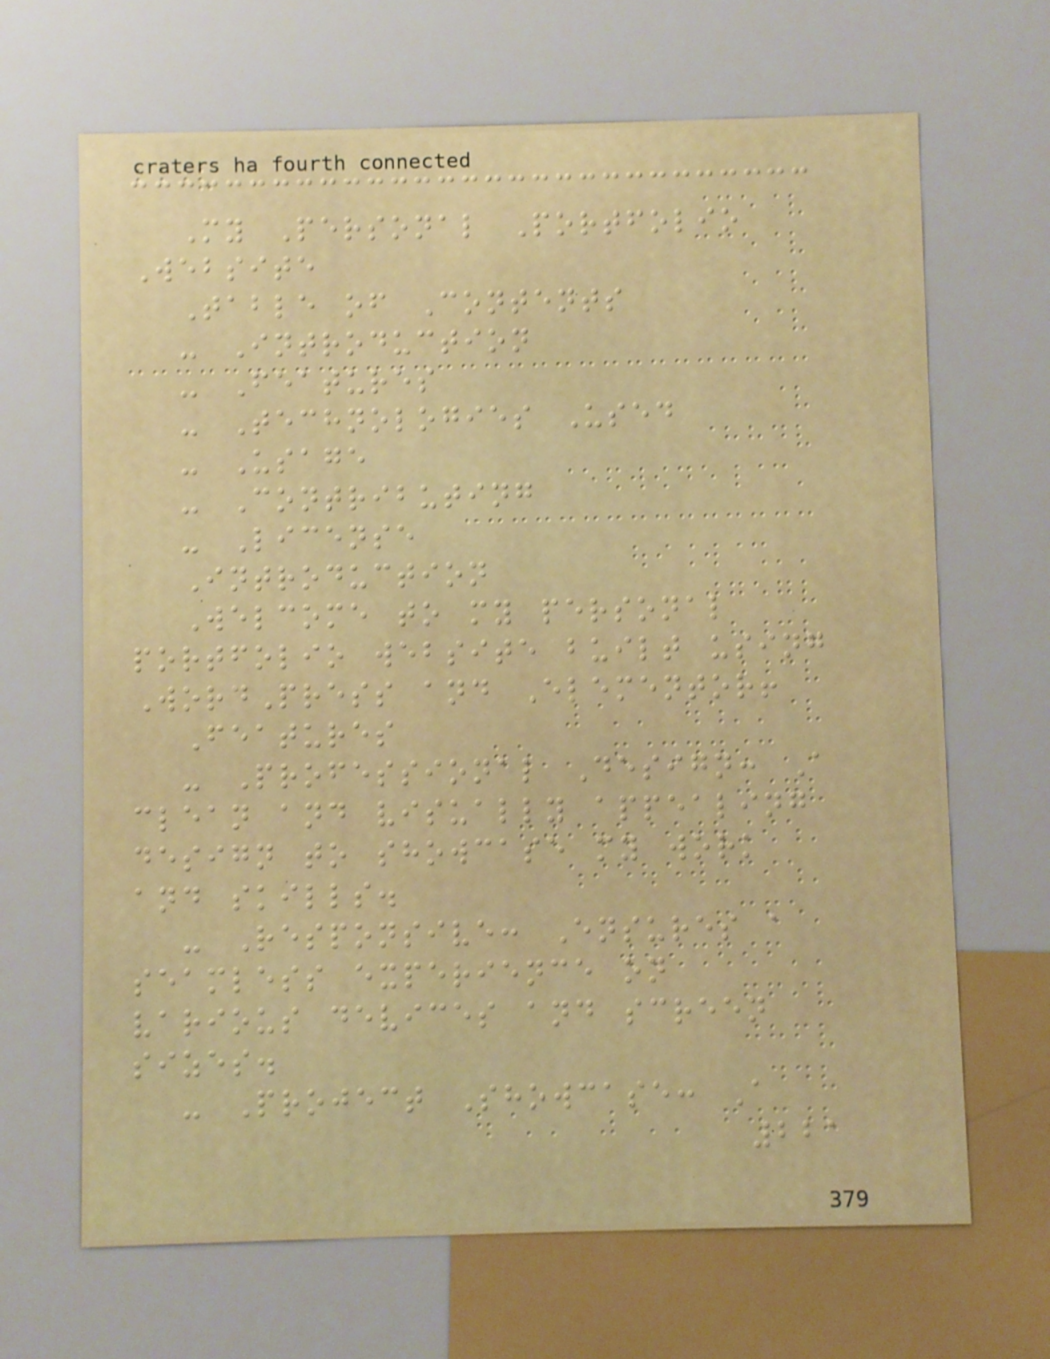My Personal Portfolio
Website
Table of Contents
- Introduction
- Features
- Technologies Used
- Usage
- Contributing
- License
Introduction
Welcome to my personal
portfolio website built using
WordPress and Elementor!
Features
- Professional Design: A
clean and visually appealing
design to showcase my work
and skills.
- Responsive: Ensures a
seamless experience on
various devices and screen
sizes.
- Project Showcase: A
221
